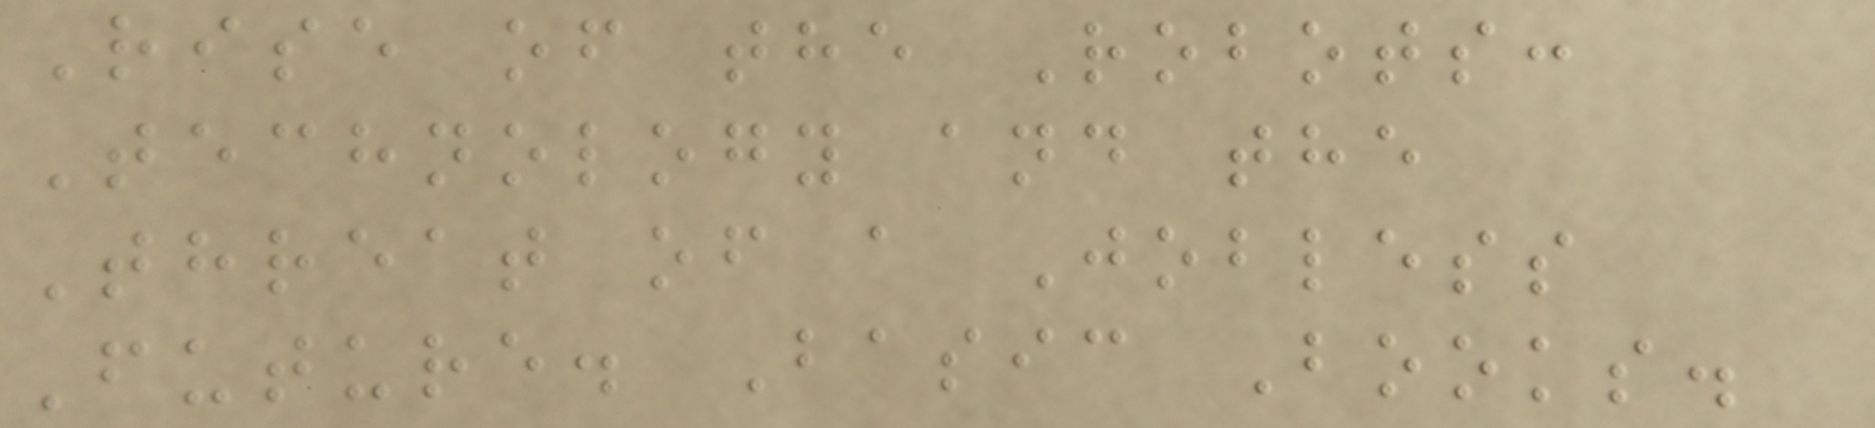Rise of the Robots:
Technology and the
Threat of a Jobless
Future. Basic Books.
